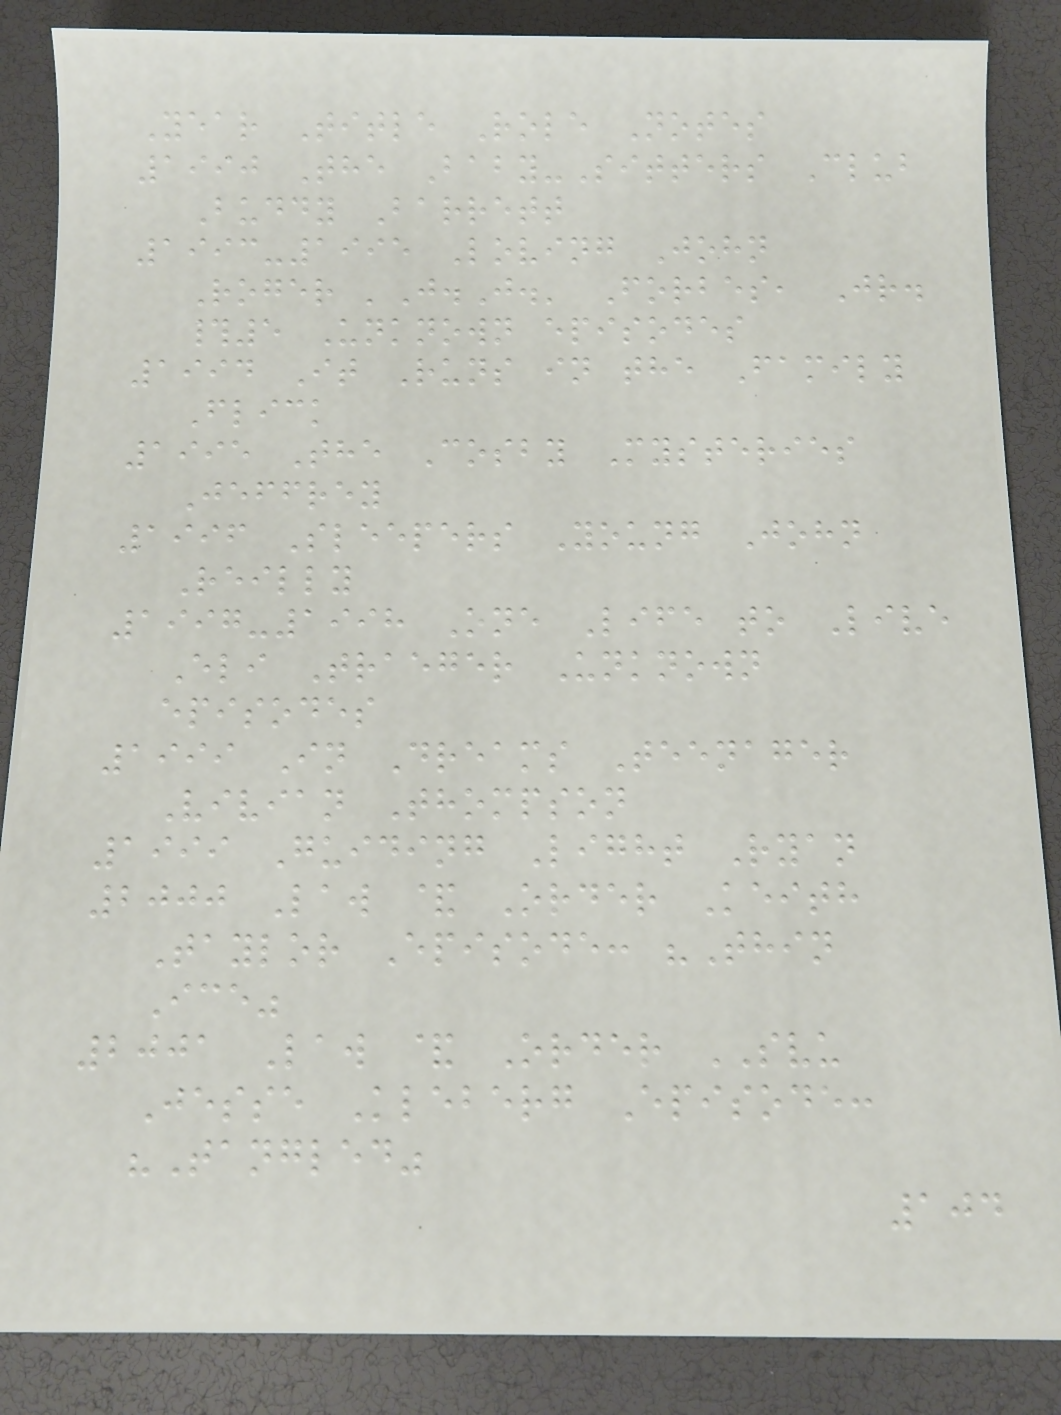Year Title Role Notes
1990 The Baby-Sitters Club
Buddy Barrett
1993-1995 Loving John
Roger 'J.J.' Forbes, Jr.
#5 Unknown episodes
1994 It Runs in the Family
Flick
1995 The Cosby Mysteries
Jeffrey
1996 Sleepers Young John
Reilly
1997-1998 One Life to Live
Eli Traeger Unknown
episodes
1999 In Dreams Teenager
Vivian Thompson
1999 Guiding Light Ryan
2000 Law & Order Keith
Taylor Episode: "Thin
Ice"
2001 Law & Order SVU
Jesse Kleberg Episode:
"Tangled"
104
